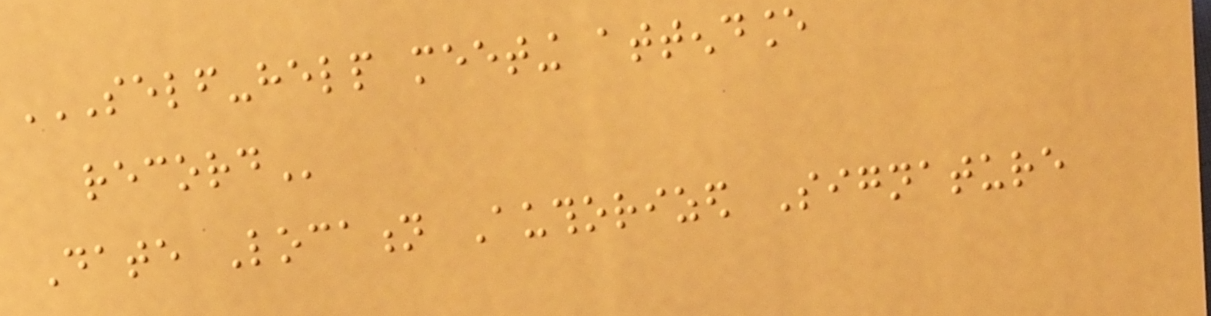SELF-HELP MEETING ATTENDANCE
RECORD
Date Location Authorized Signature
